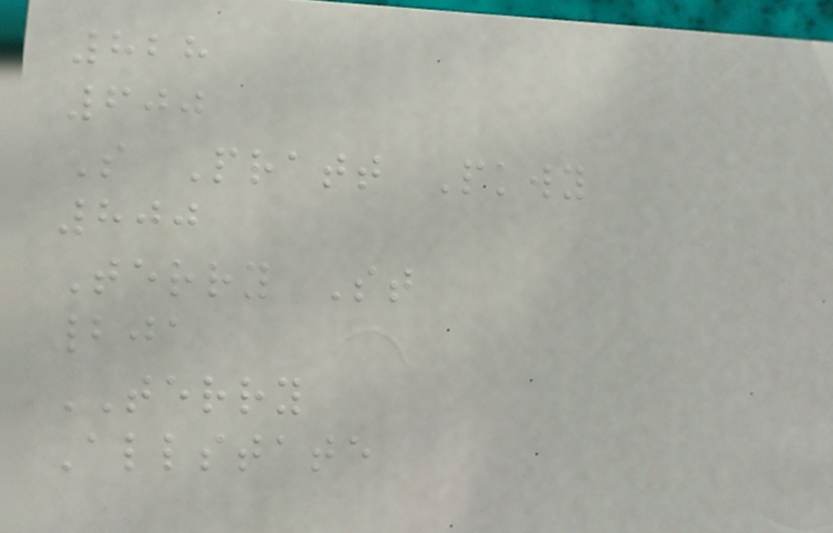828
600
S Pratt Pkwy
800
Terry St
201
TERRY
Allstate
